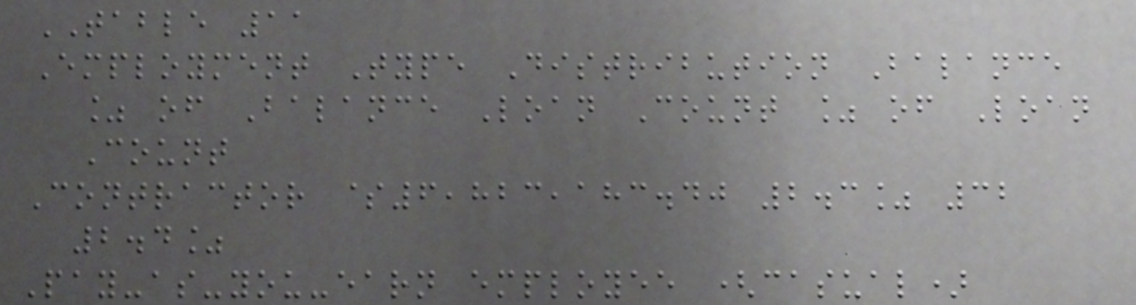TABLE 11
Employment Type Distribution Balance
% of Balance Loan Count % of Loan
Count
Contractor $6,823,183.40 2.3% 32
2.4%
Pay-as-you-earn employee (casual)
